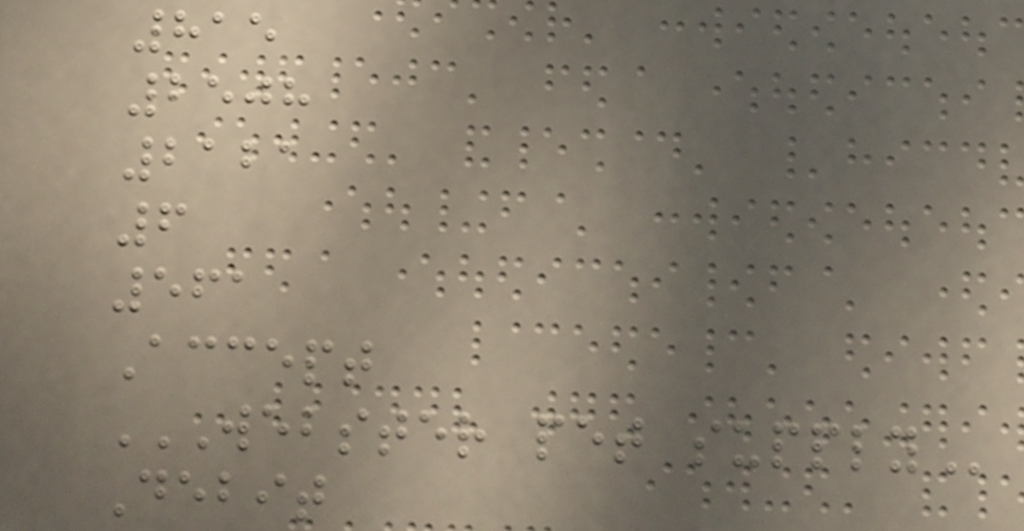815
2508
2121
6
561
Accept
WEBSTER PET SUPPLY
Debit
